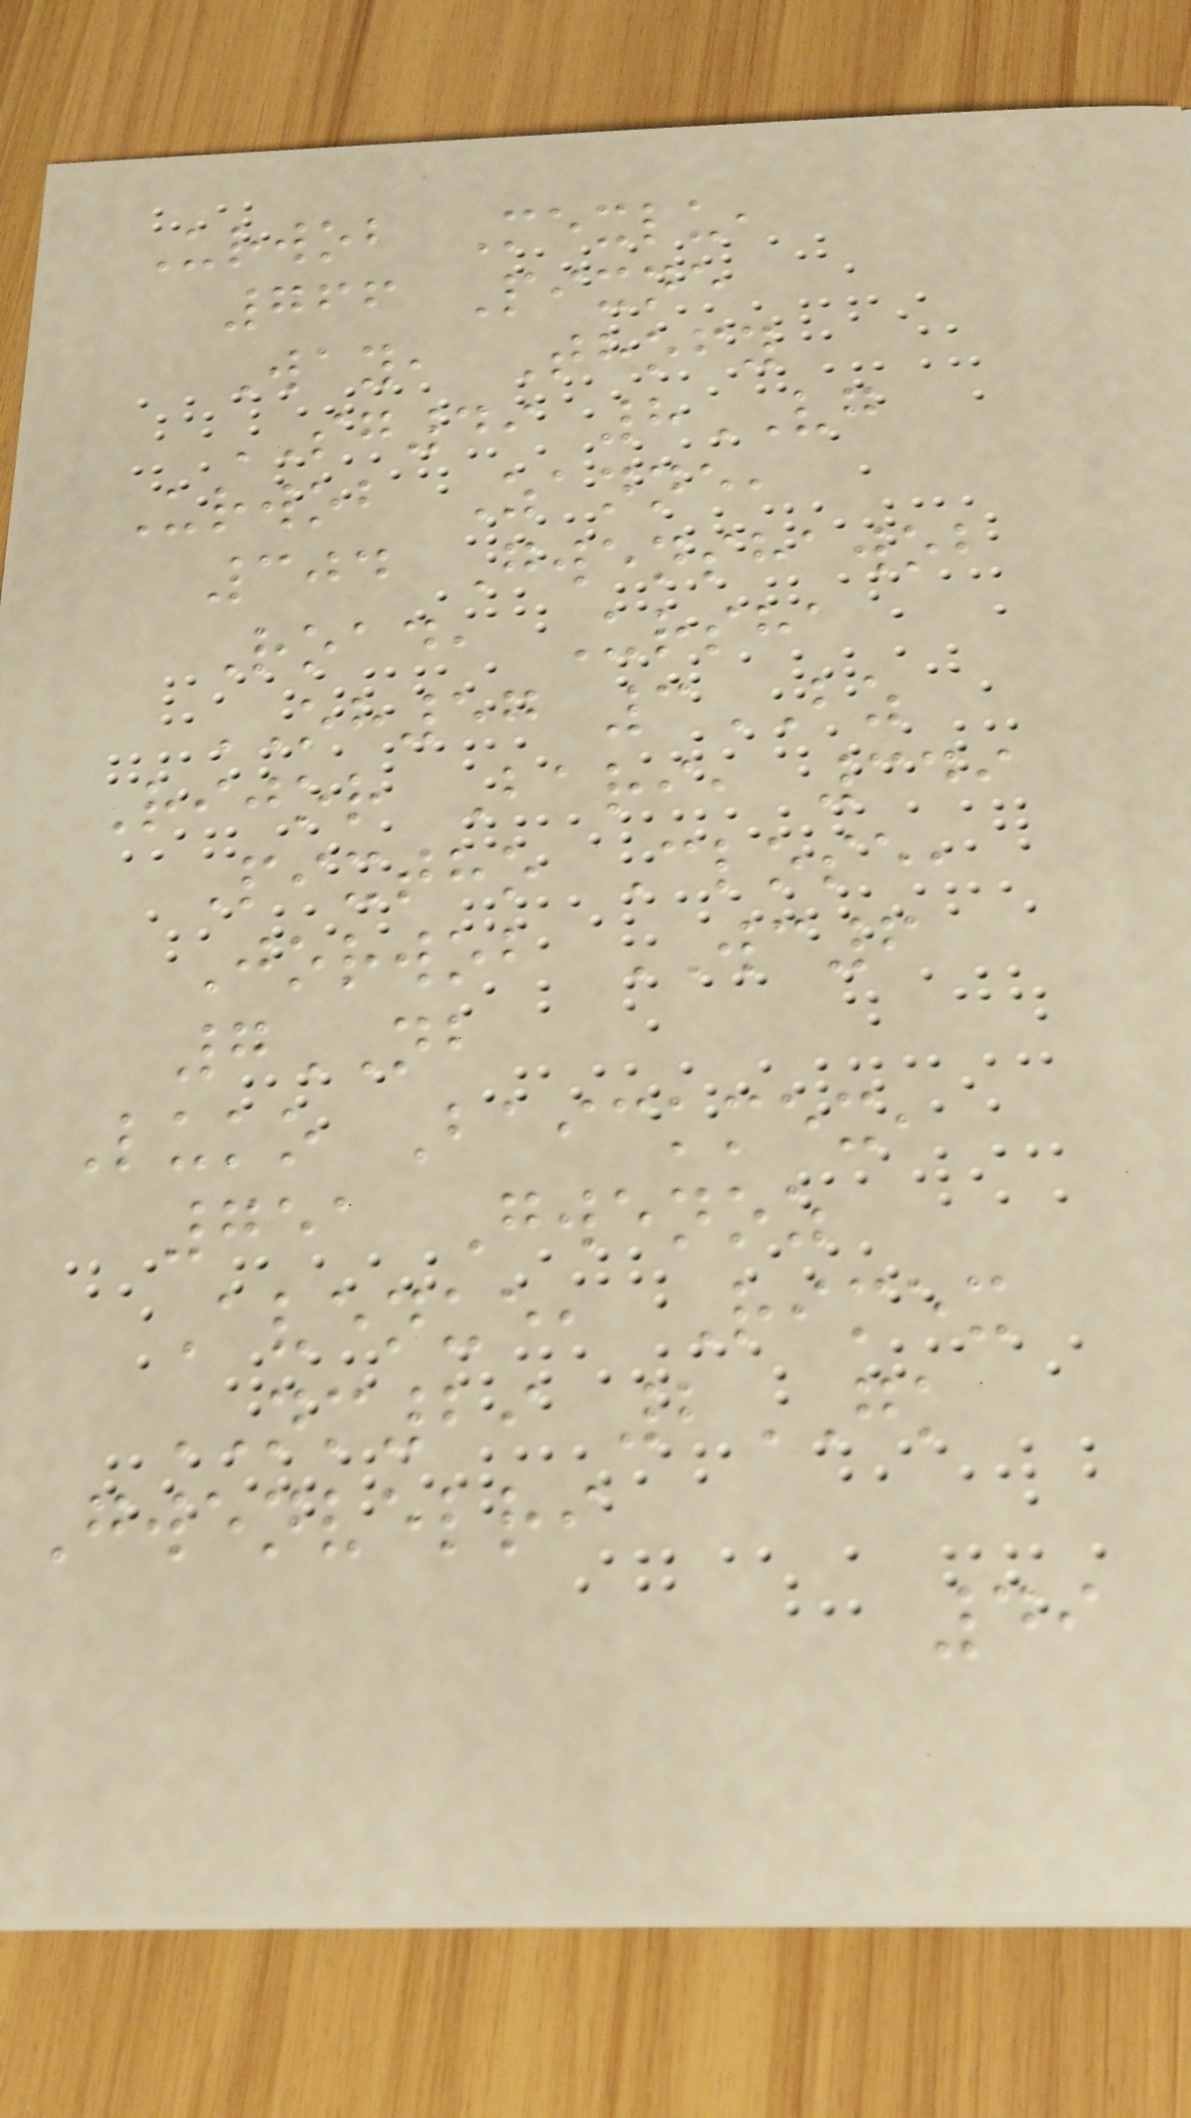Urwob Mexlu,
766 Pixne
Way, Thofy
SG49 8VG
Urwob Zanne,
304 Gwenshawob
Road, Ursha
OH57 3BZ
Rijor Bari, 349
Pixtho Close,
Jorwob WC6
7NB
Luko Baickmex,
751 Gwenoz
Avenue, Rimex
NM29 2GK
Gwenvelri
49
